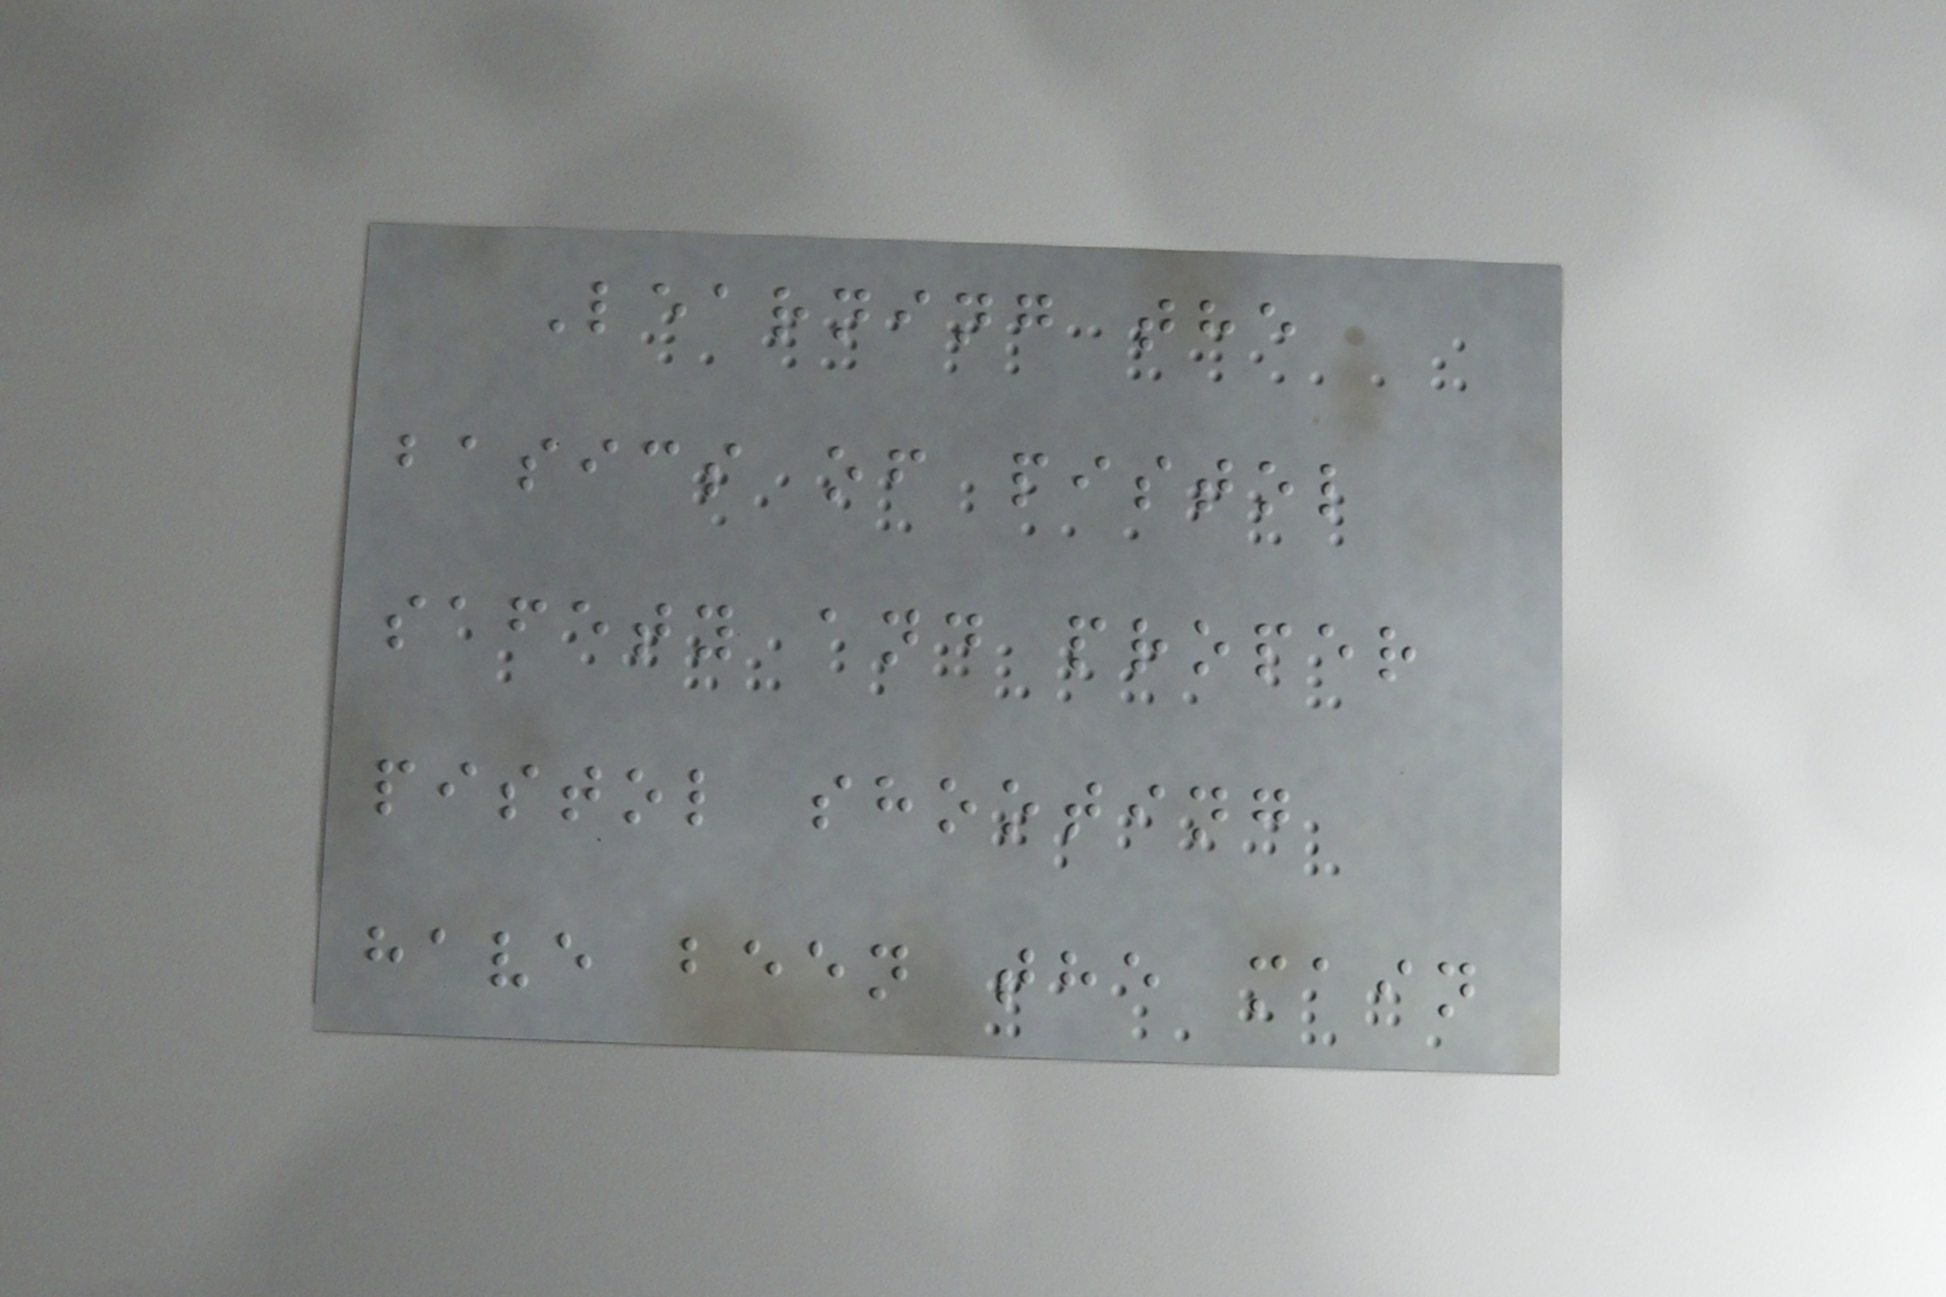Learning the
basics of pistol
safety and proper
pistol shooting
have been the main
